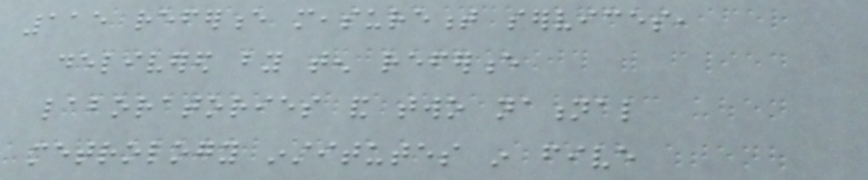115 reference measurement services,
delivered by ten reference
laboratories and two national
metrology institutes in five
